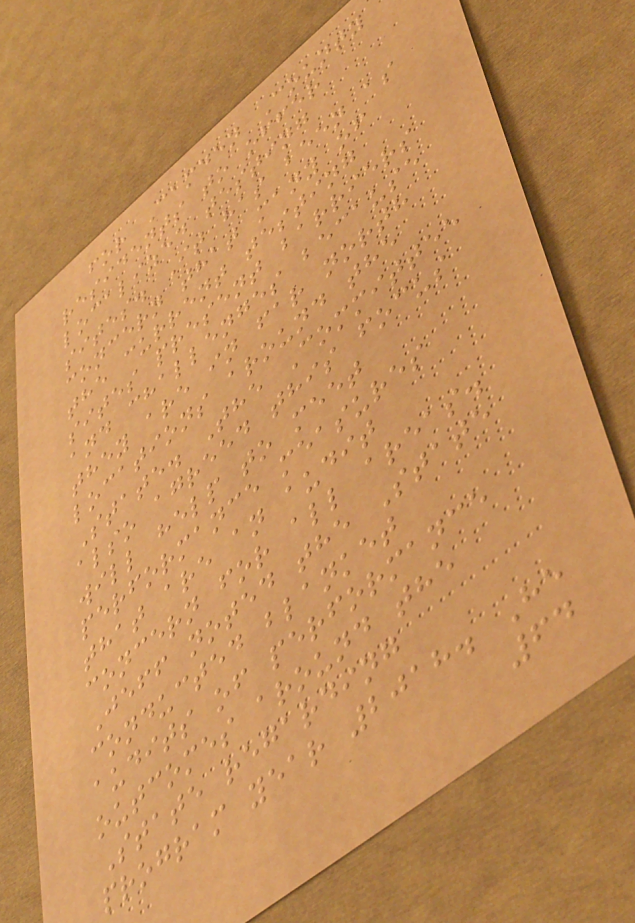for Camden County
residents to offer
localized testing
sites. It has been as
concern that many of
the current testing
sites present barriers
and challenges because
they are in far north
locations around the
State. The Committee
also agreed this focus
will help to meet
performance measures
that are an audit
concern for all areas.
Jeff noted the State
conducted blanket
audits of performance
outcomes around the
State regarding
program year 2018. He
64
